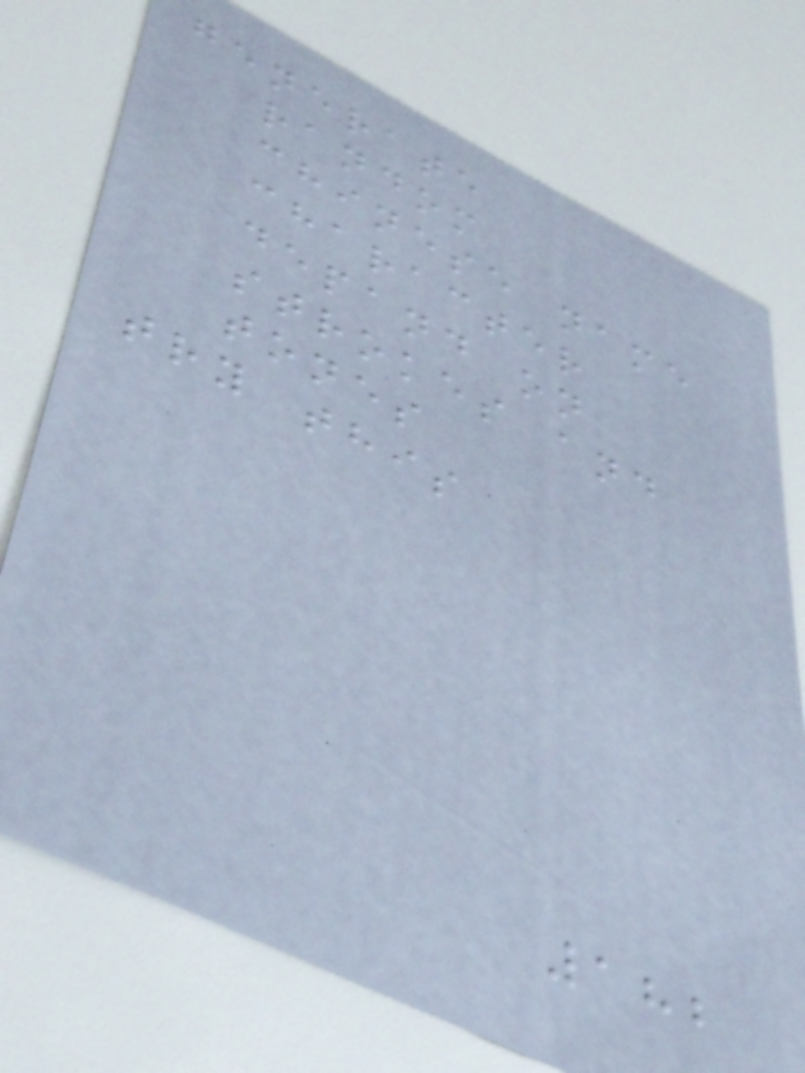generate
random
chinese name
character
depand on
strokes and
tones
try this
182
